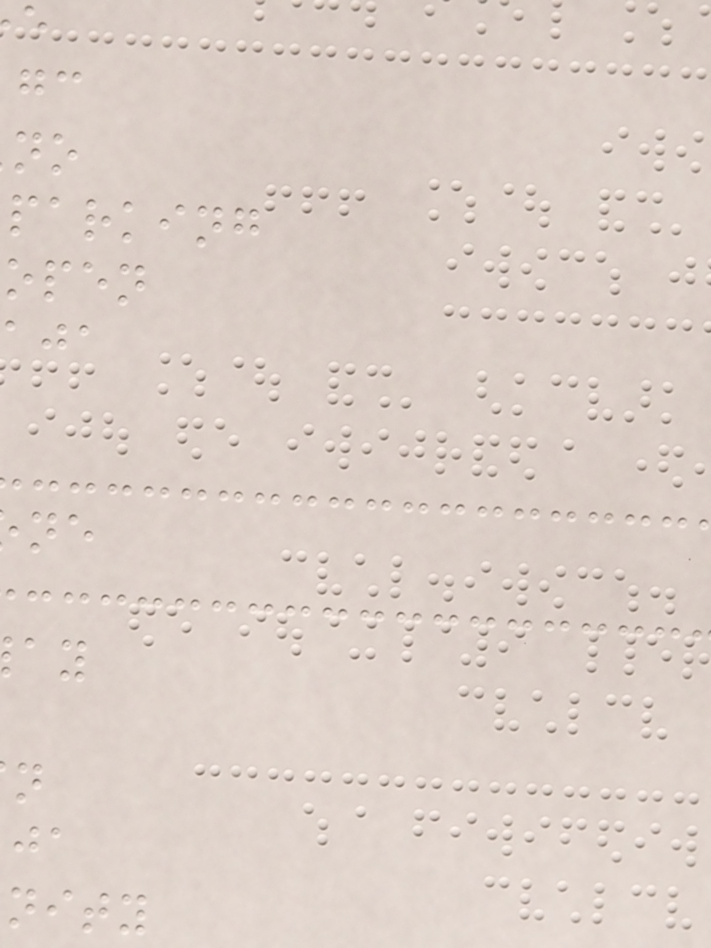parking
open
nity
